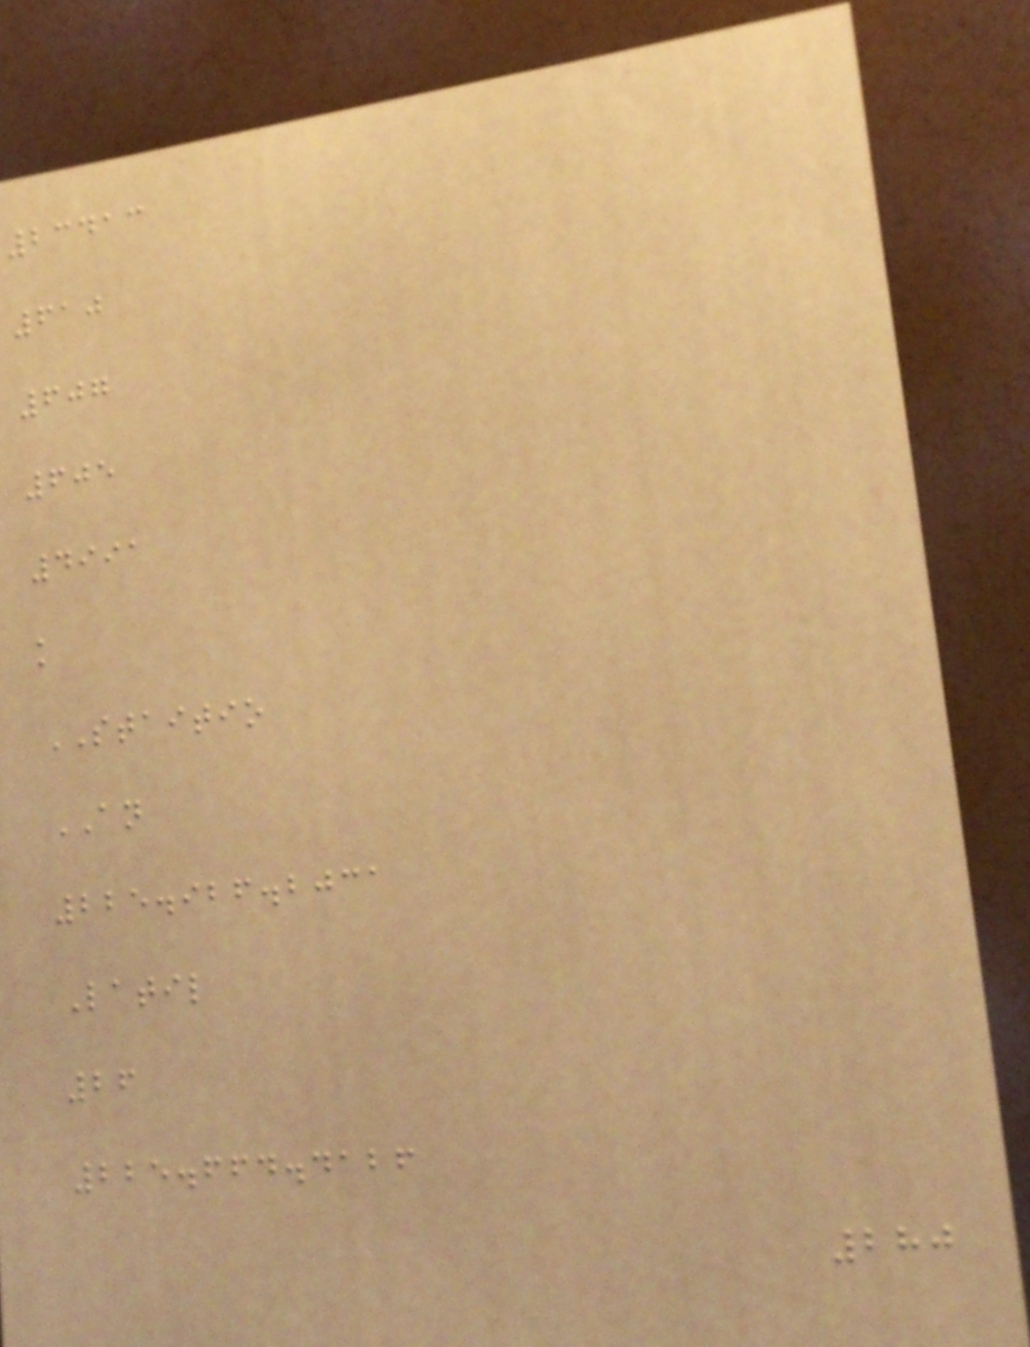23413
610
607
605
4991
k
STAITIO
AN
225.926.2031
Latil
26
225.664.4126
280
